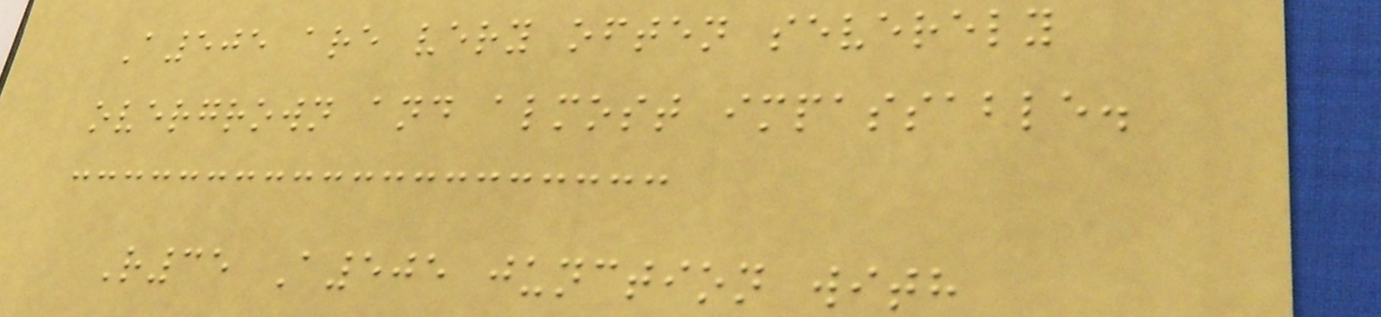A505 are very often severely
overgrown and almost impassable.
R35 A505 junction with
